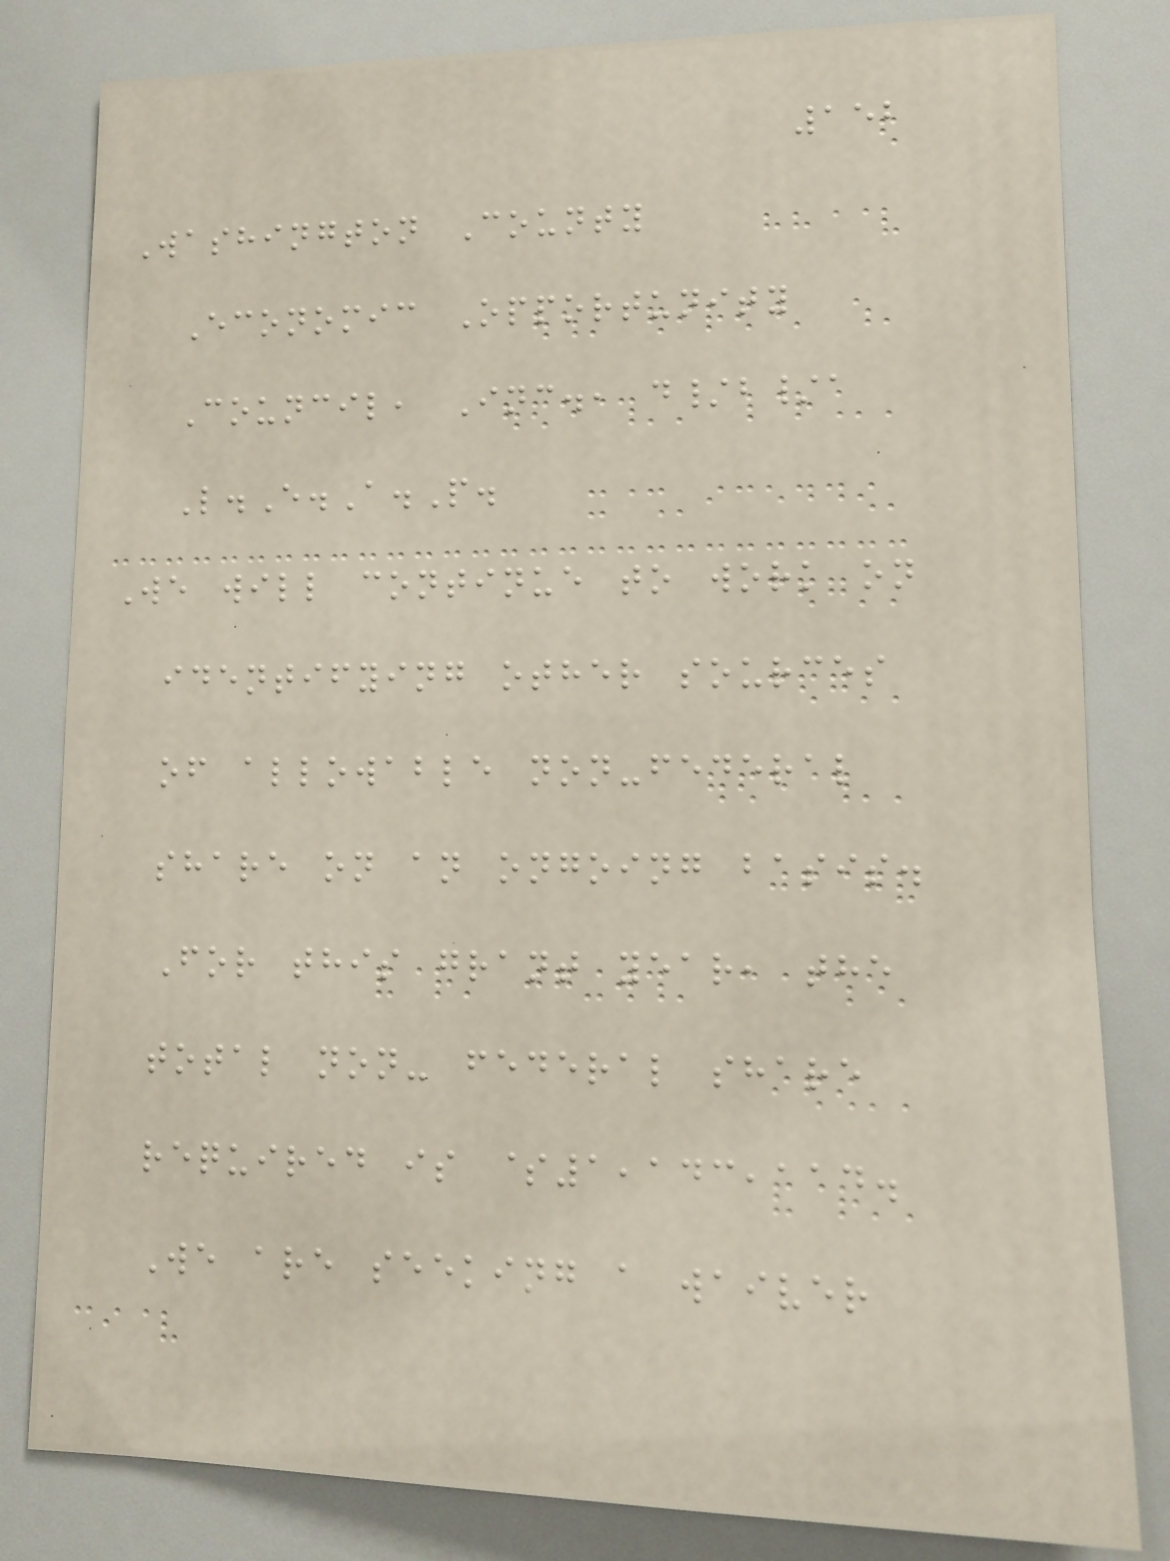152
Washington County
Economic Opportunity
Council, Inc., d/b/a
L.E.A.P.
We will continue to work on
identifying other sources
of allowable non-federal
share on an ongoing basis.
For this grant year, the
total non- federal share
required is $1,143,114.
We are seeking a waiver
